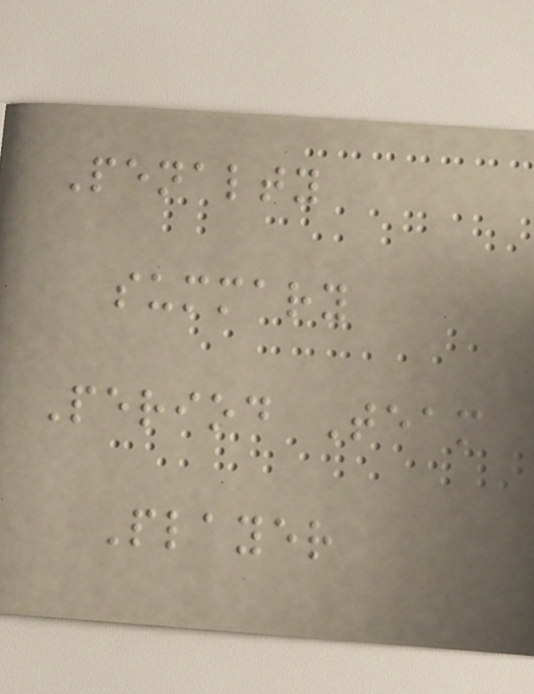Penalty
summary
Period Team
Player
